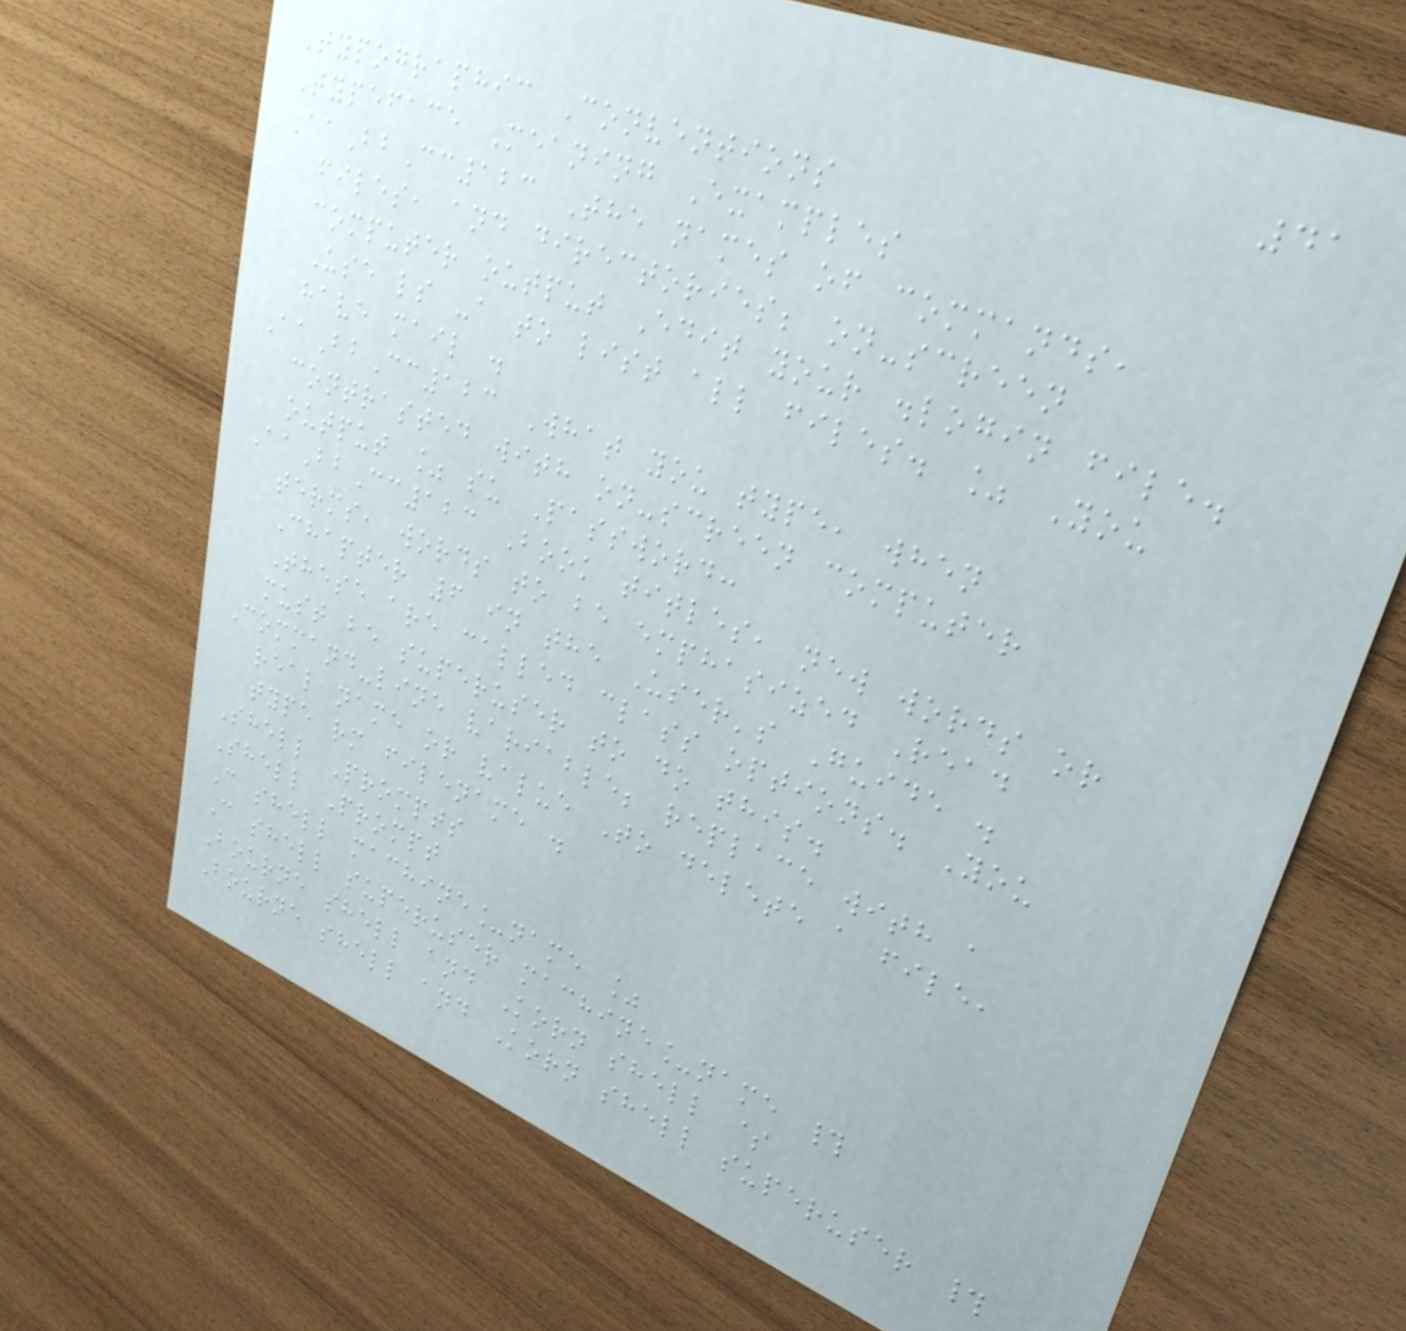41
Typographic Conventions
Typeface Meaning Examples
AaBbCc123 The names of commands,
files, and directories; on-screen
computer output Edit your .login file.
Use ls -a to list all files. % You
have mail .
AaBbCc123 What you type, when
contrasted with on-screen computer
output % su Password:
AaBbCc123 Book titles, new words or
terms, words to be emphasized Read
Chapter 6 in the User's Guide .
These are called class options. You
must be superuser to do this.
Command-line variable; replace with a
real name or value To delete a file,
type rm filename .
Shell Prompts
Shell Prompt
C shell machine_name %
C shell superuser machine_name #
Bourne shell and Korn shell $
Bourne shell and Korn shell superuser #
